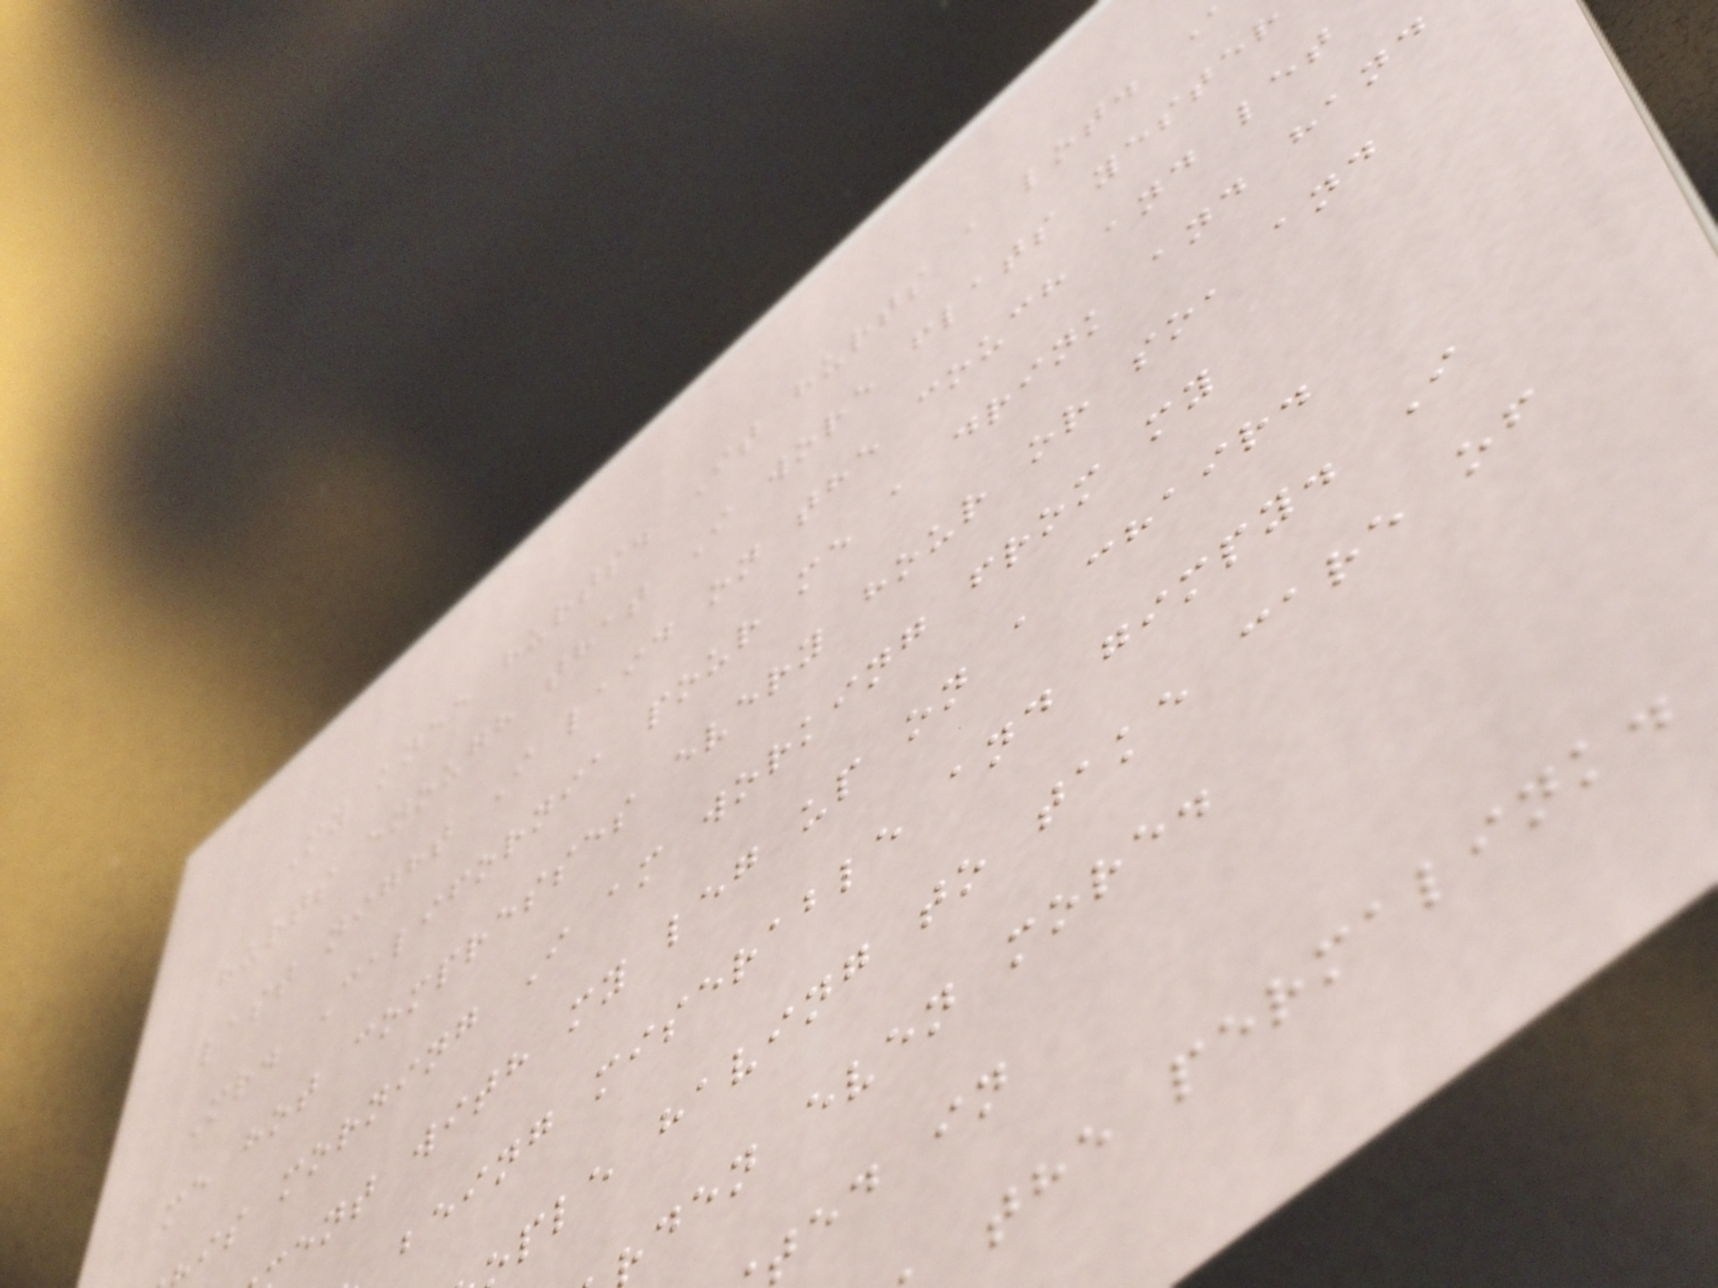My knee hurts. It hurts a lot.
hurts enough that I wore flats yester
last night I laid on the couch and let
Mr. California pour me a drink and hand
me hot compresses every hour or so, and
is morning I am working from my
ent with my leg up on a chair.
being miserable and gimpy. I
ple having to take care of
den even more.
the permalink.
